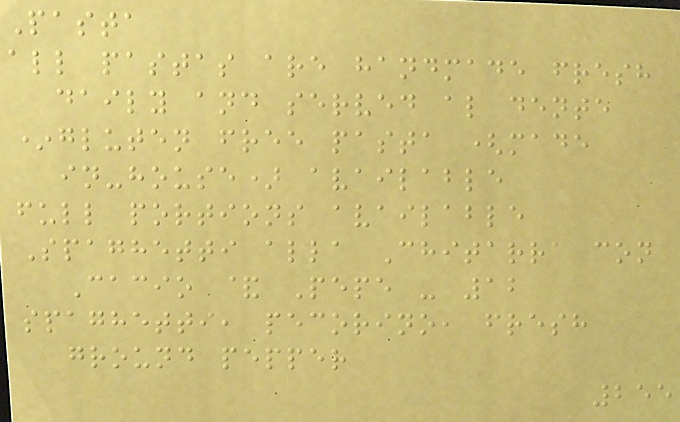Pasta
all pastas are handmade fresh
daily and served al dente
*gluten free pasta (made
in-house) available
full portions available
Spaghetti alla Chitarra con
Cacio & Pepe - 12
spaghetti, pecorino, fresh
ground pepper
255
